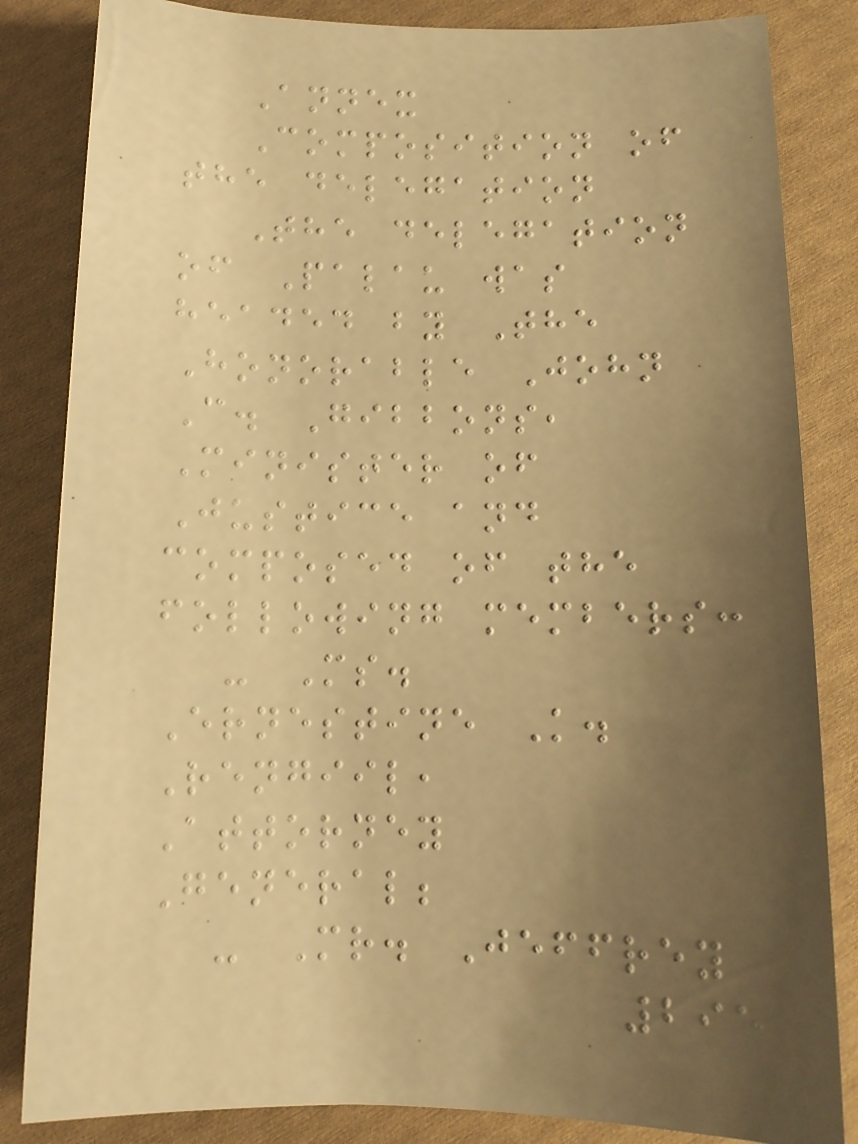Annex
Composition of
the delegation
The delegation
of Palau was
headed by The
Honorable John
C. Gibbons,
Minister of
Justice and
composed of the
following members:
- Ms.
Ernestine K.
Rengiil,
Attorney
General;
- Mr. Jeffrey
295
